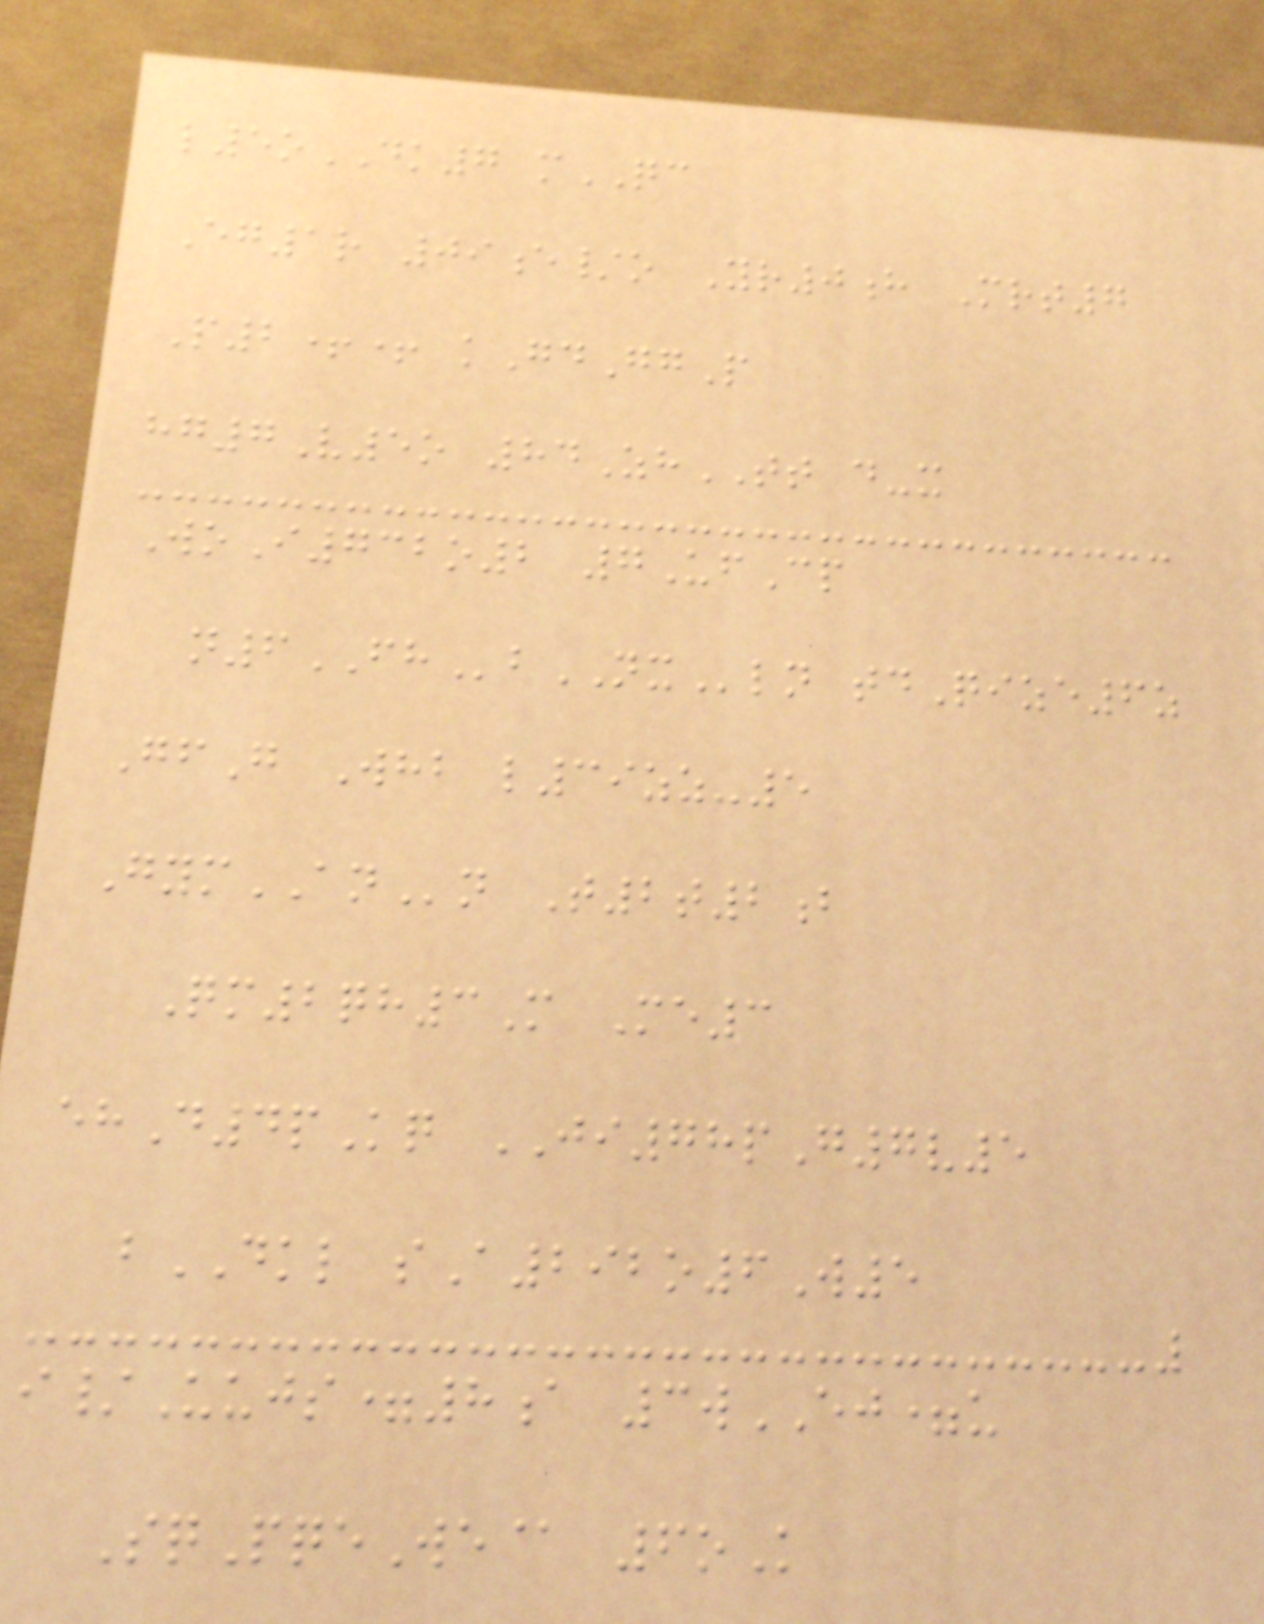l5oDK7 mQC
Eg1r 09e/o Yr0h Mrt7
P2++ kGdGgP
hg7V5o 84ZhTT d-x
WoI732o2 7UfCp
n6FHbNXln tdQize6z
GfG Whb l39zz-5
GymANn T2t2b
Qm2qh3M Me3
ehD4pKq JI78pG7v5
bDKL sA292o6W5
i/Uujs=8a 3wEJ=u
SqPqeWe@ 6oK
